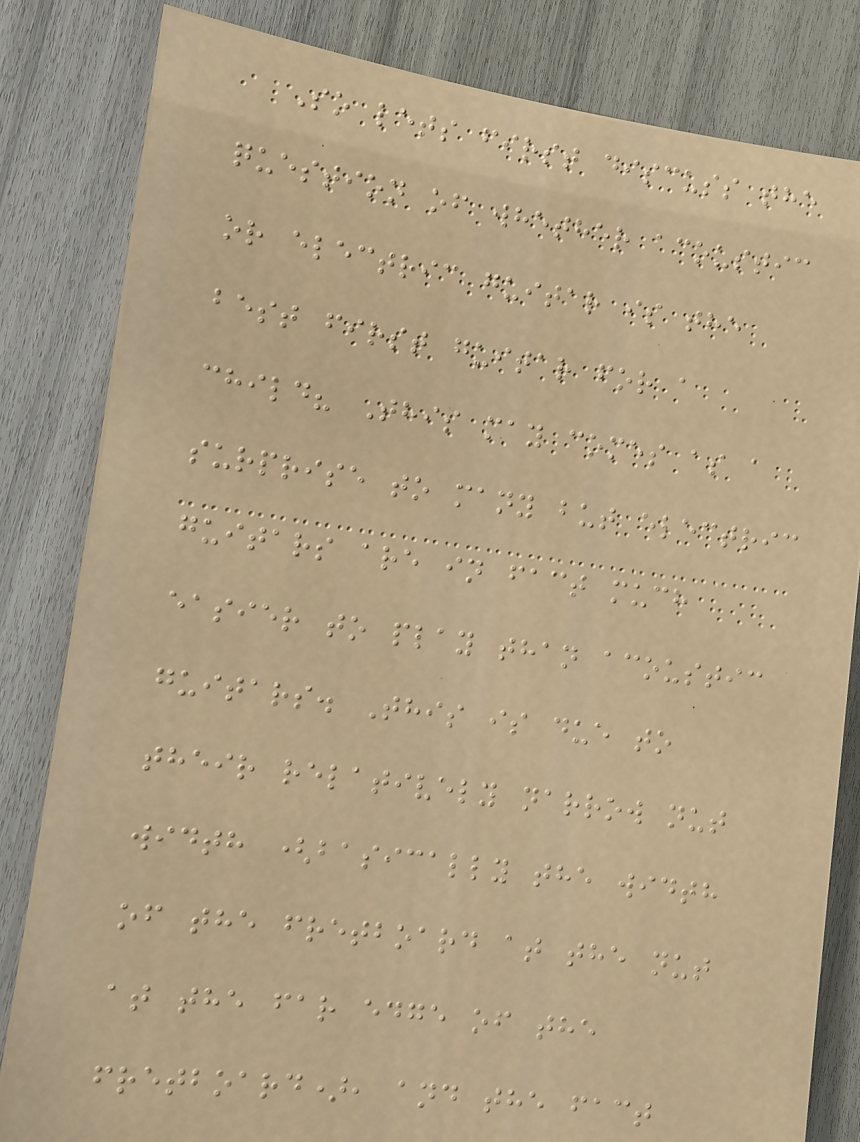So lets first discuss the
question of whether acoustic
or electric guitar is the
best first guitar for a
child? This may comes as a
surprise to many but electric
guitars are in fact much
easier to play than acoustic
guitars. This is due to
their relatively narrow nut
width (basically the width
of the fretboard at the nut
at the far edge of the
fretboard), and the fact
